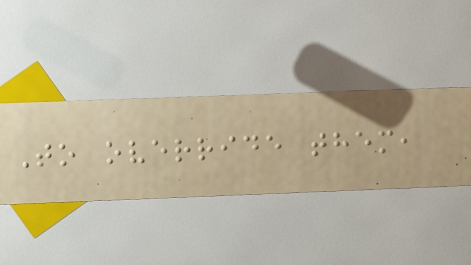To override them,
